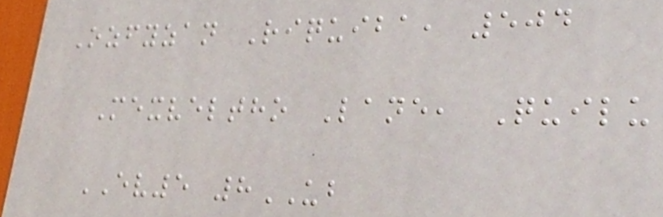Ozfyzan Riquiba, 504
Mexveltho Lane, Quilu
EV5 8UB
